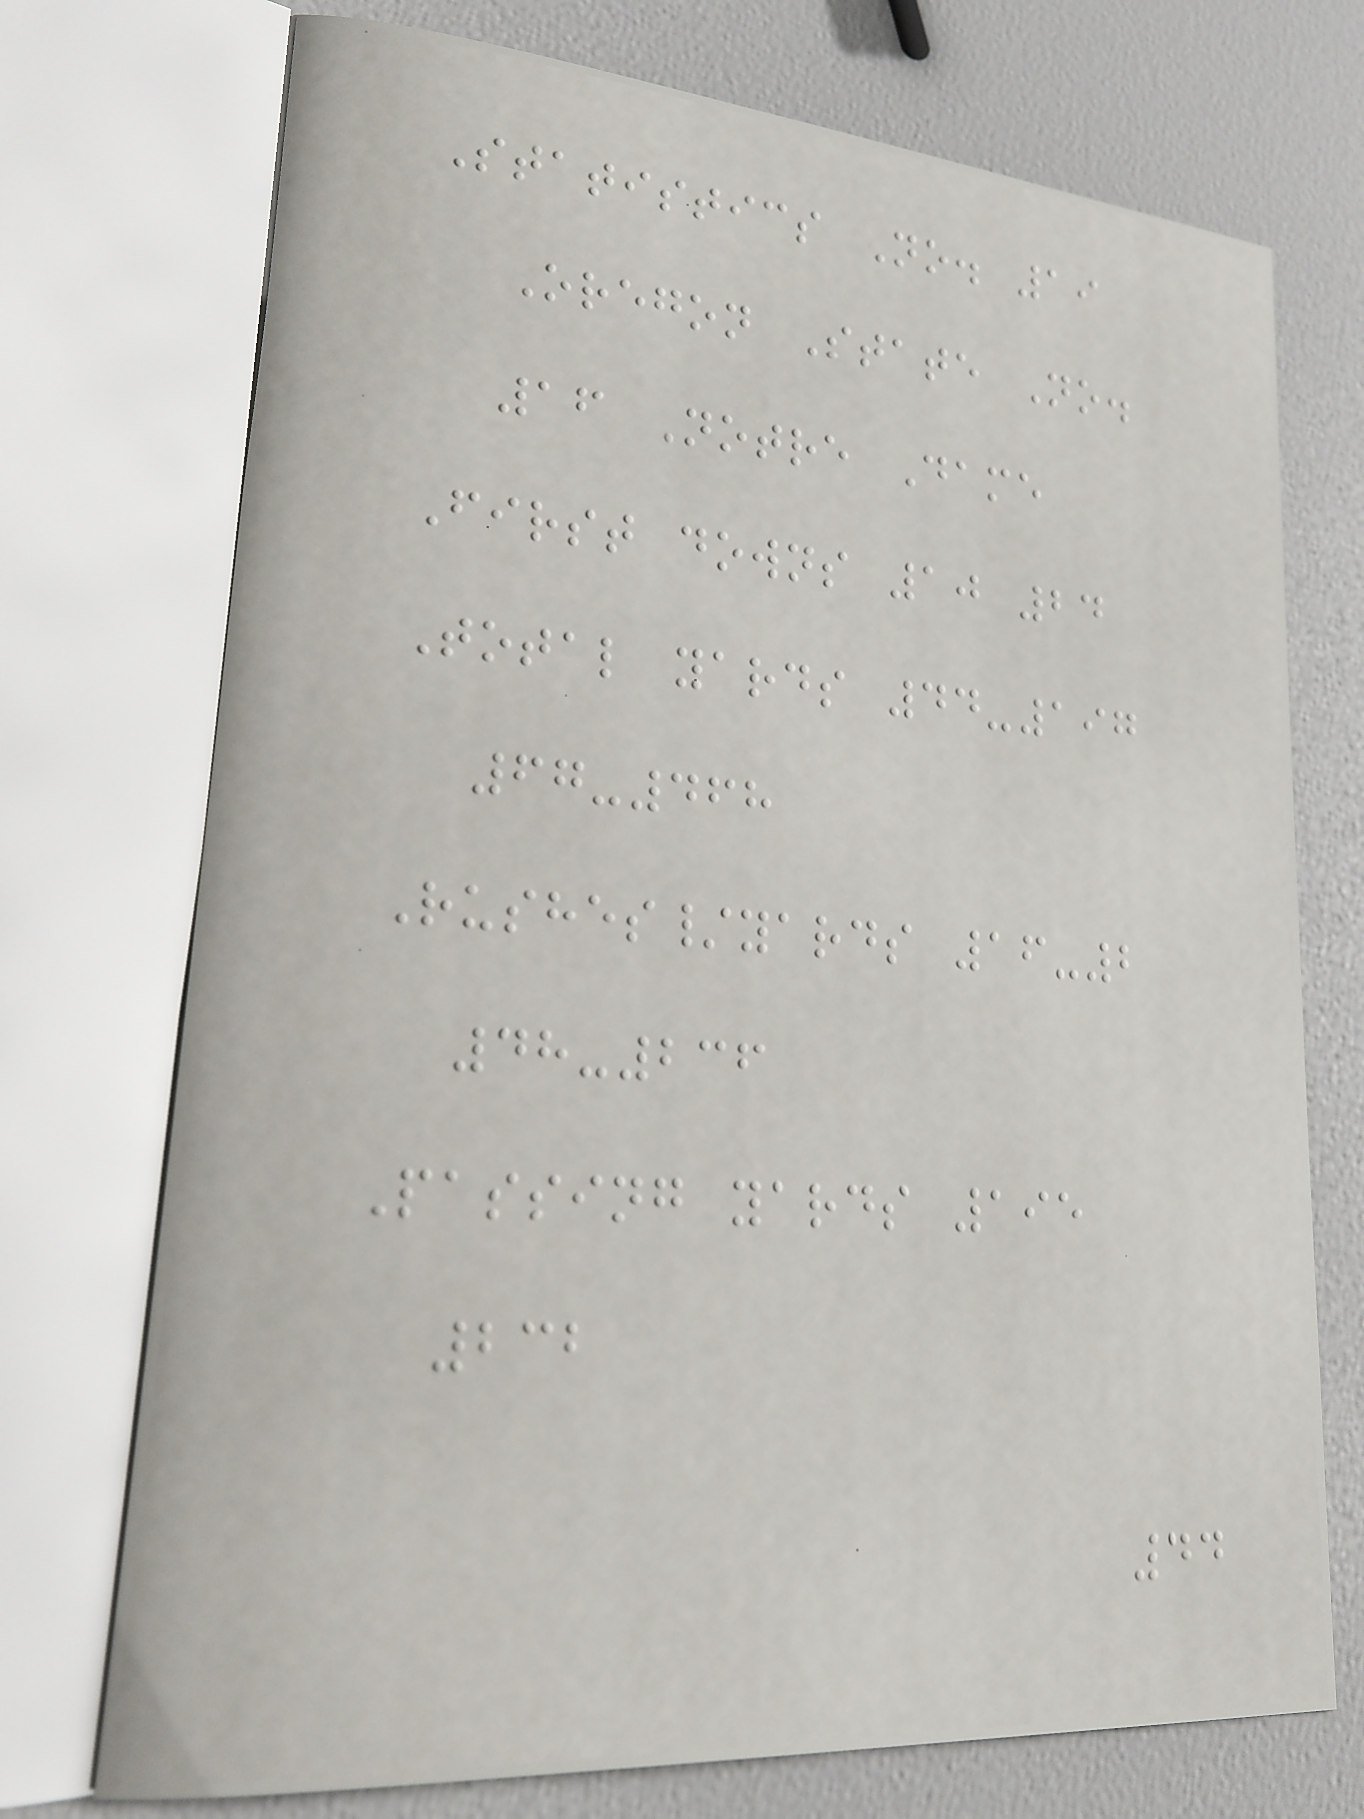Statistics No. 19
Oregon State No.
16 Notre Dame
First downs 10 24
Total yards 44-197
67-468
Rushes/yards 16-2
48-236
Passing yards 195
232
44
